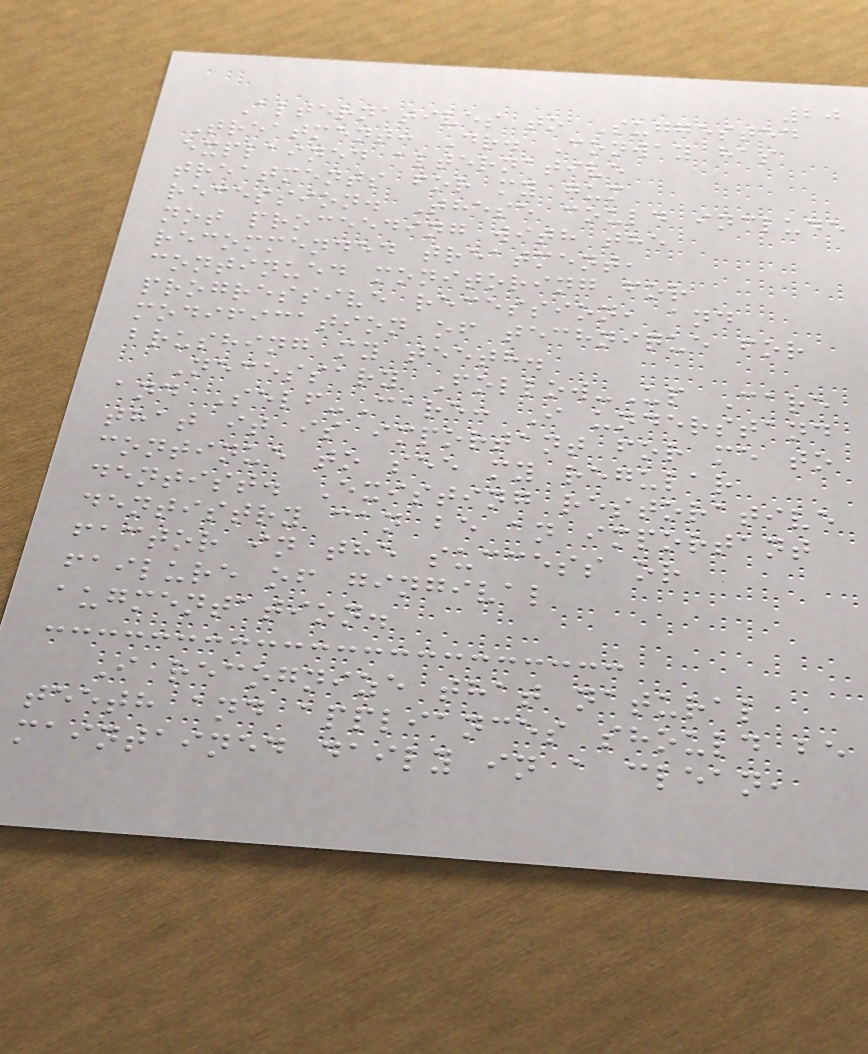20
Alternatives to Suggested
Treatment: Dr. Conway has
explained alternative
treatments for my gum
recession. These could include
not proceeding with the
recommended treatment,
continued monitoring for
progressive recession, and
modification of technique for
brushing my teeth.
Necessary Follow-Up Care
and Self-Care: I understand
that it is important for me to
continue to see my regular
dentist. Existing restorative
dentistry can be an important
factor in the success or
failure of gingival
augmentation.
I recognize that natural
teeth and appliances should be
maintained daily in a clean,
